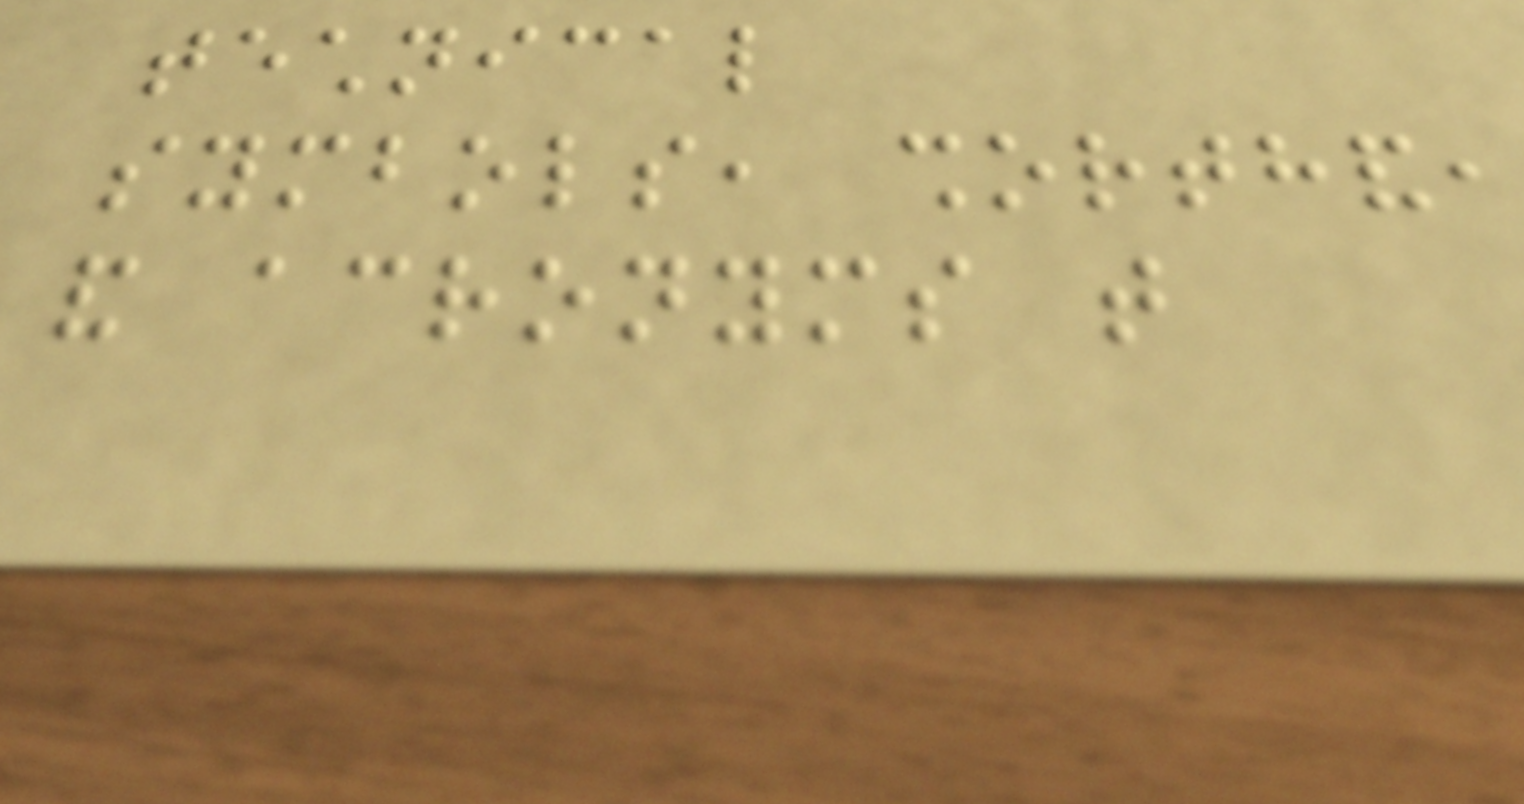technical
symbols, shorthand,
and acronyms that
